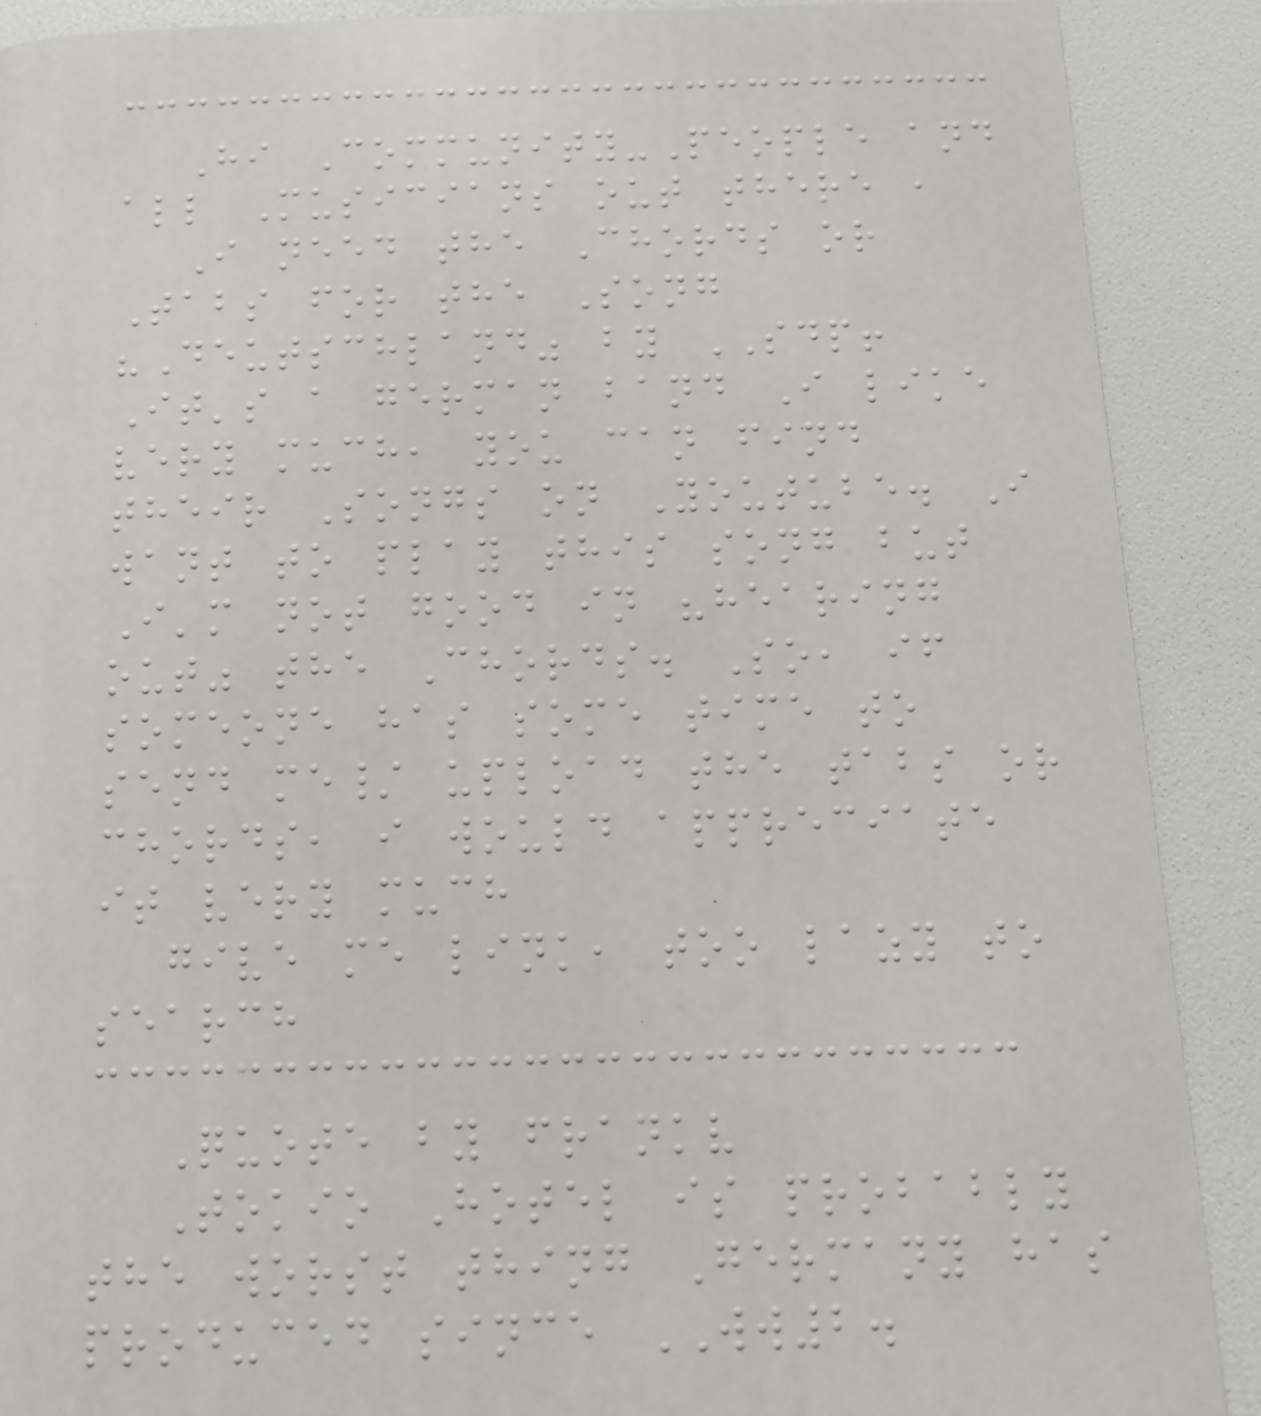Hi Community-People and
all Musicians out there ,
I need the Chords or
Tabs for the Song
"Deutschland" by SDP!
It's a german band I like
very much, you can find
their Songs on Youtube. I
want to play this song but
I'm not good in "hearing
out" the Chords. So, if
someone has some time to
send me/ upload the tabs or
chords, i would appreciate
it very much
give me link, too lazy to
search
Quote by frankv
Tokio Hotel is probably
the worst thing Germany has
produced since WW2.
